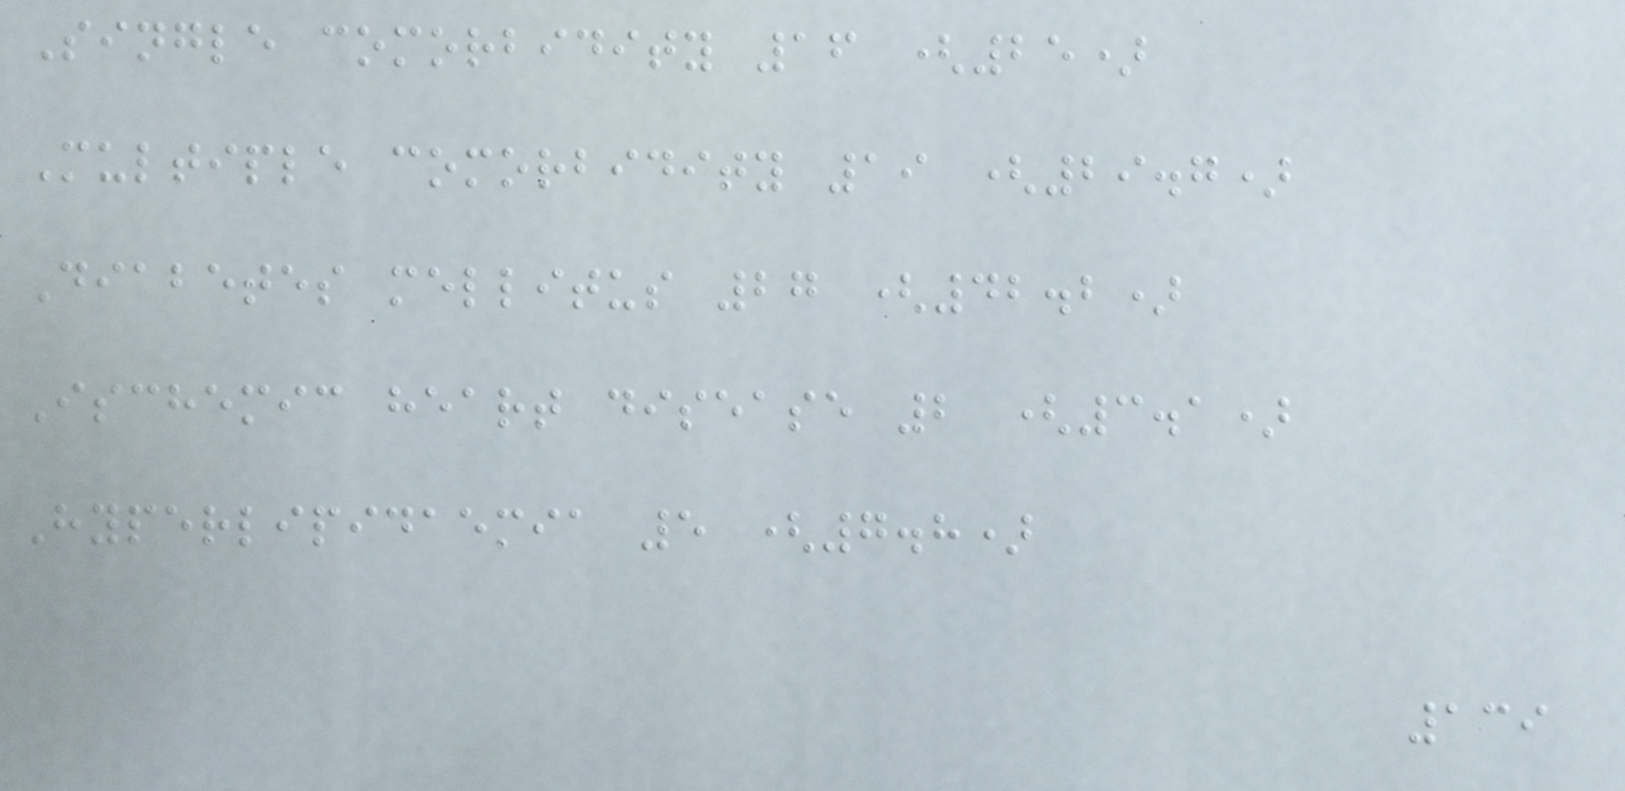Single comorbidity 16 (25)
Multiple comorbidity 19 (29.7)
Diabetes mellitus 27 (42.2)
Ischemic heart disease 2 (3.1)
Hyperlipidaemia 5 (7.8)
139
